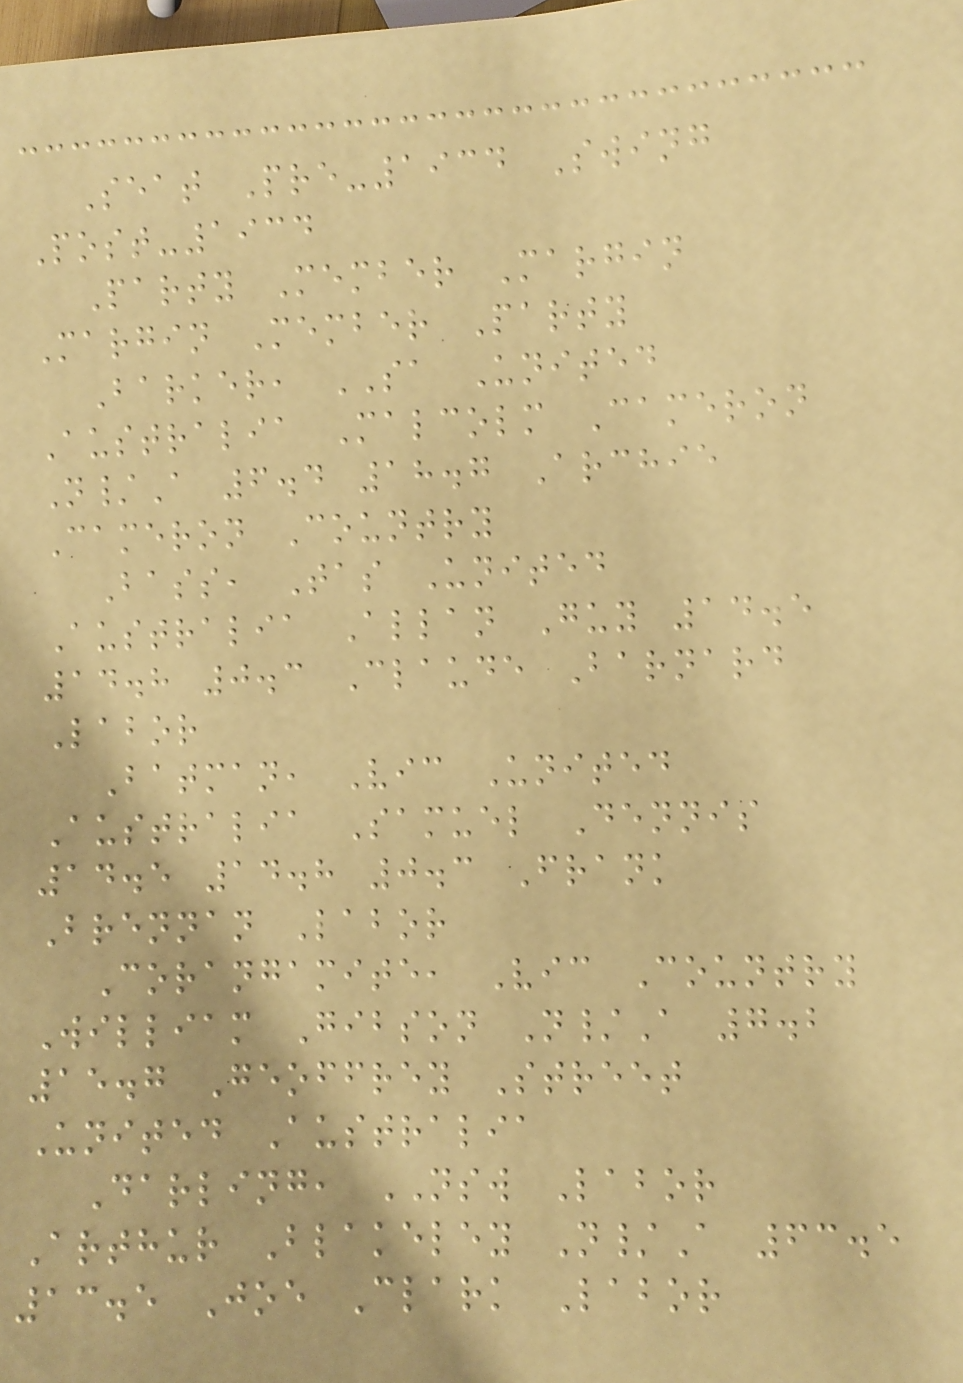Seat Pre-1934 Swing
Post-1934
Party Member Margin
Margin Member Party
Barker, SA United
Australia Malcolm Cameron
N/A 6.4 18.7 Archie
Cameron Country
Bass, Tas United
Australia Allan Guy 14.5
14.8 0.3 Claude Barnard
Labor
Batman, Vic United
Australia Samuel Dennis
14.5 14.8 0.3 Frank
Brennan Labor
Corangamite, Vic Country
William Gibson N/A 7.2
15.7 Geoffrey Street
United Australia
Darling, NSW Labor
Arthur Blakeley N/A 63.5
13.5 Joe Clark Labor
